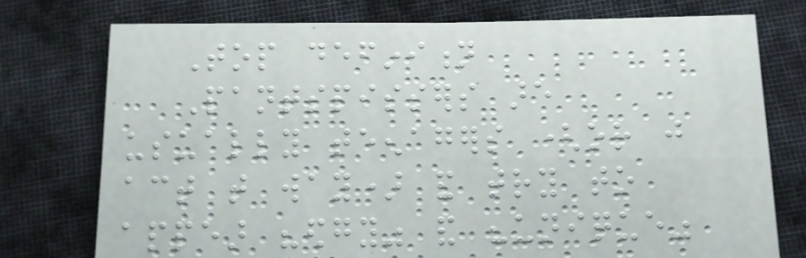Top definition
Pantspissers are
usually teenagers (or just
act that way) and try to
appear "edgy" and "unique"
